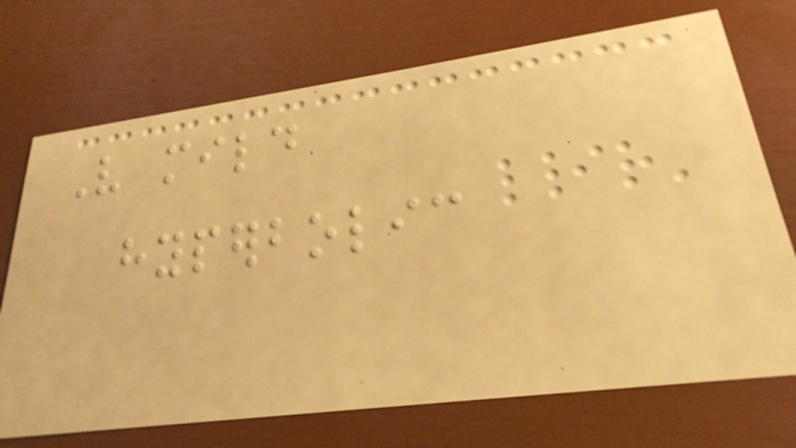Very mild
hyperbolic
